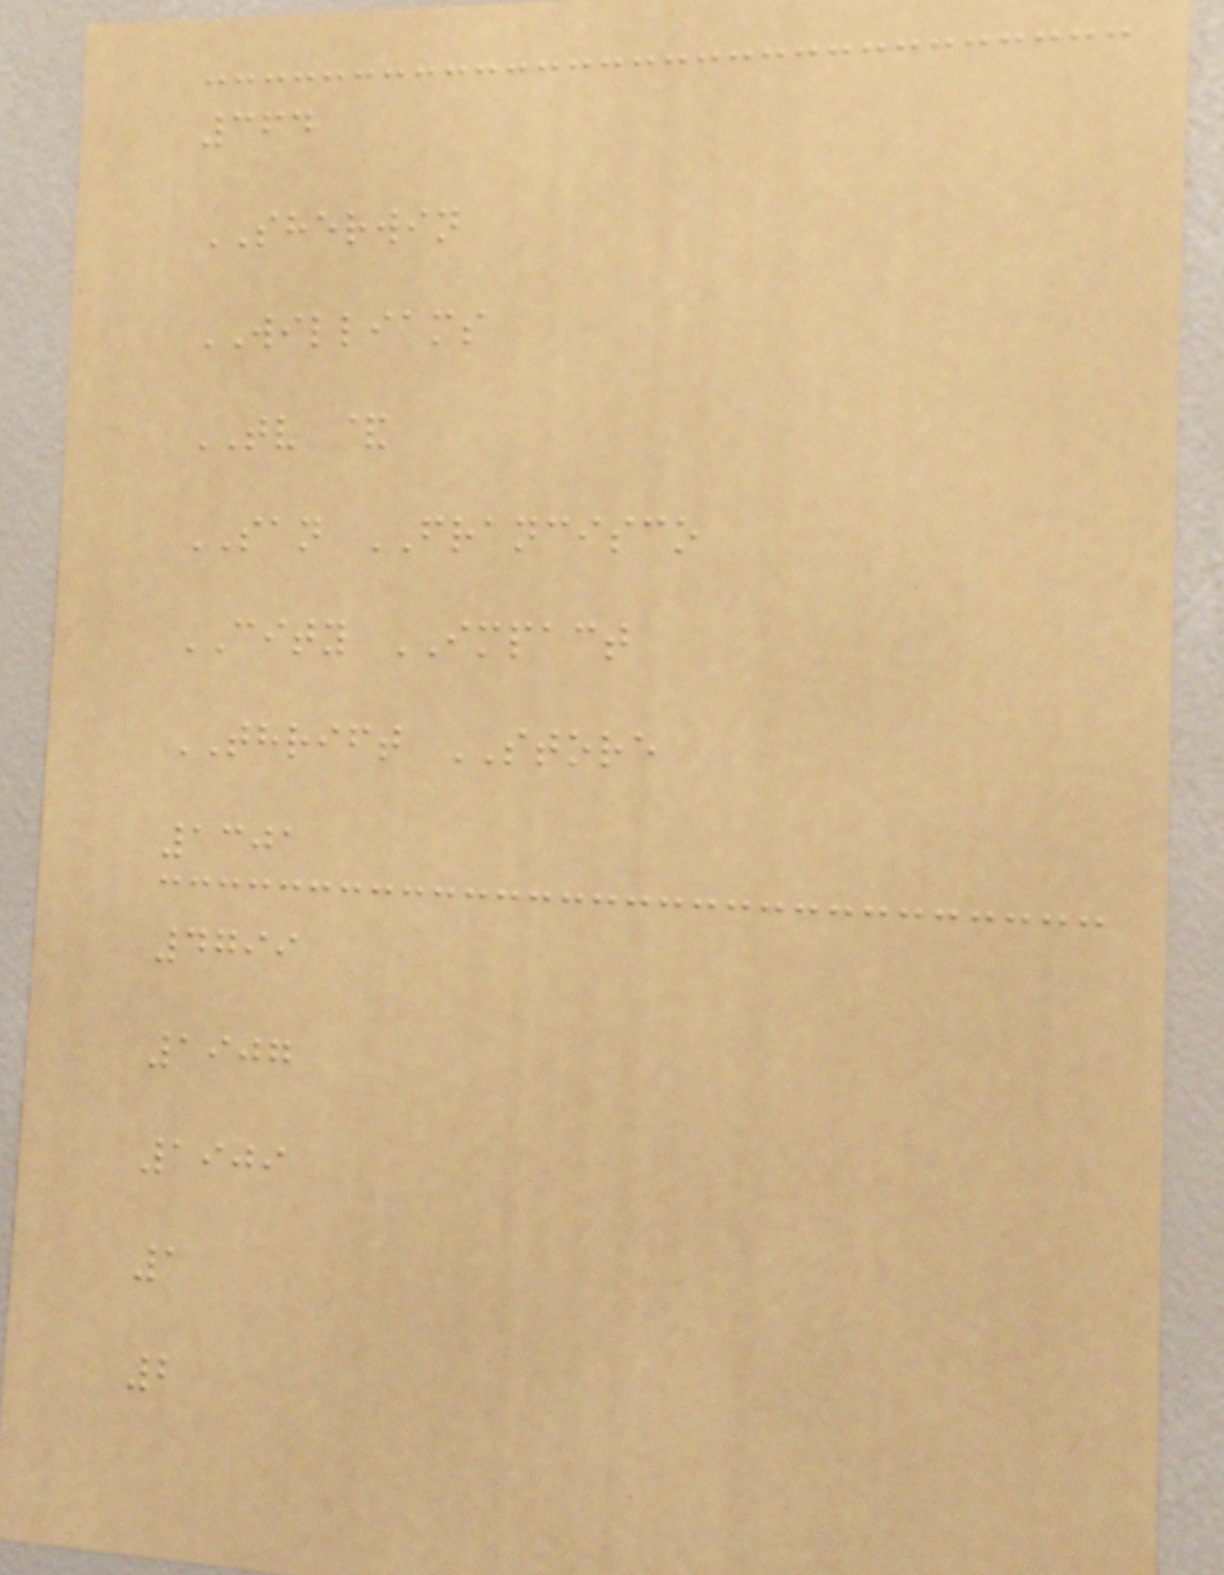364
SHERWIN
WILLIAMS
TV &
SAN FRANCISCO
CITY IMPACT
THRIFT STORE
1301
4799
1907
1909
1
2
